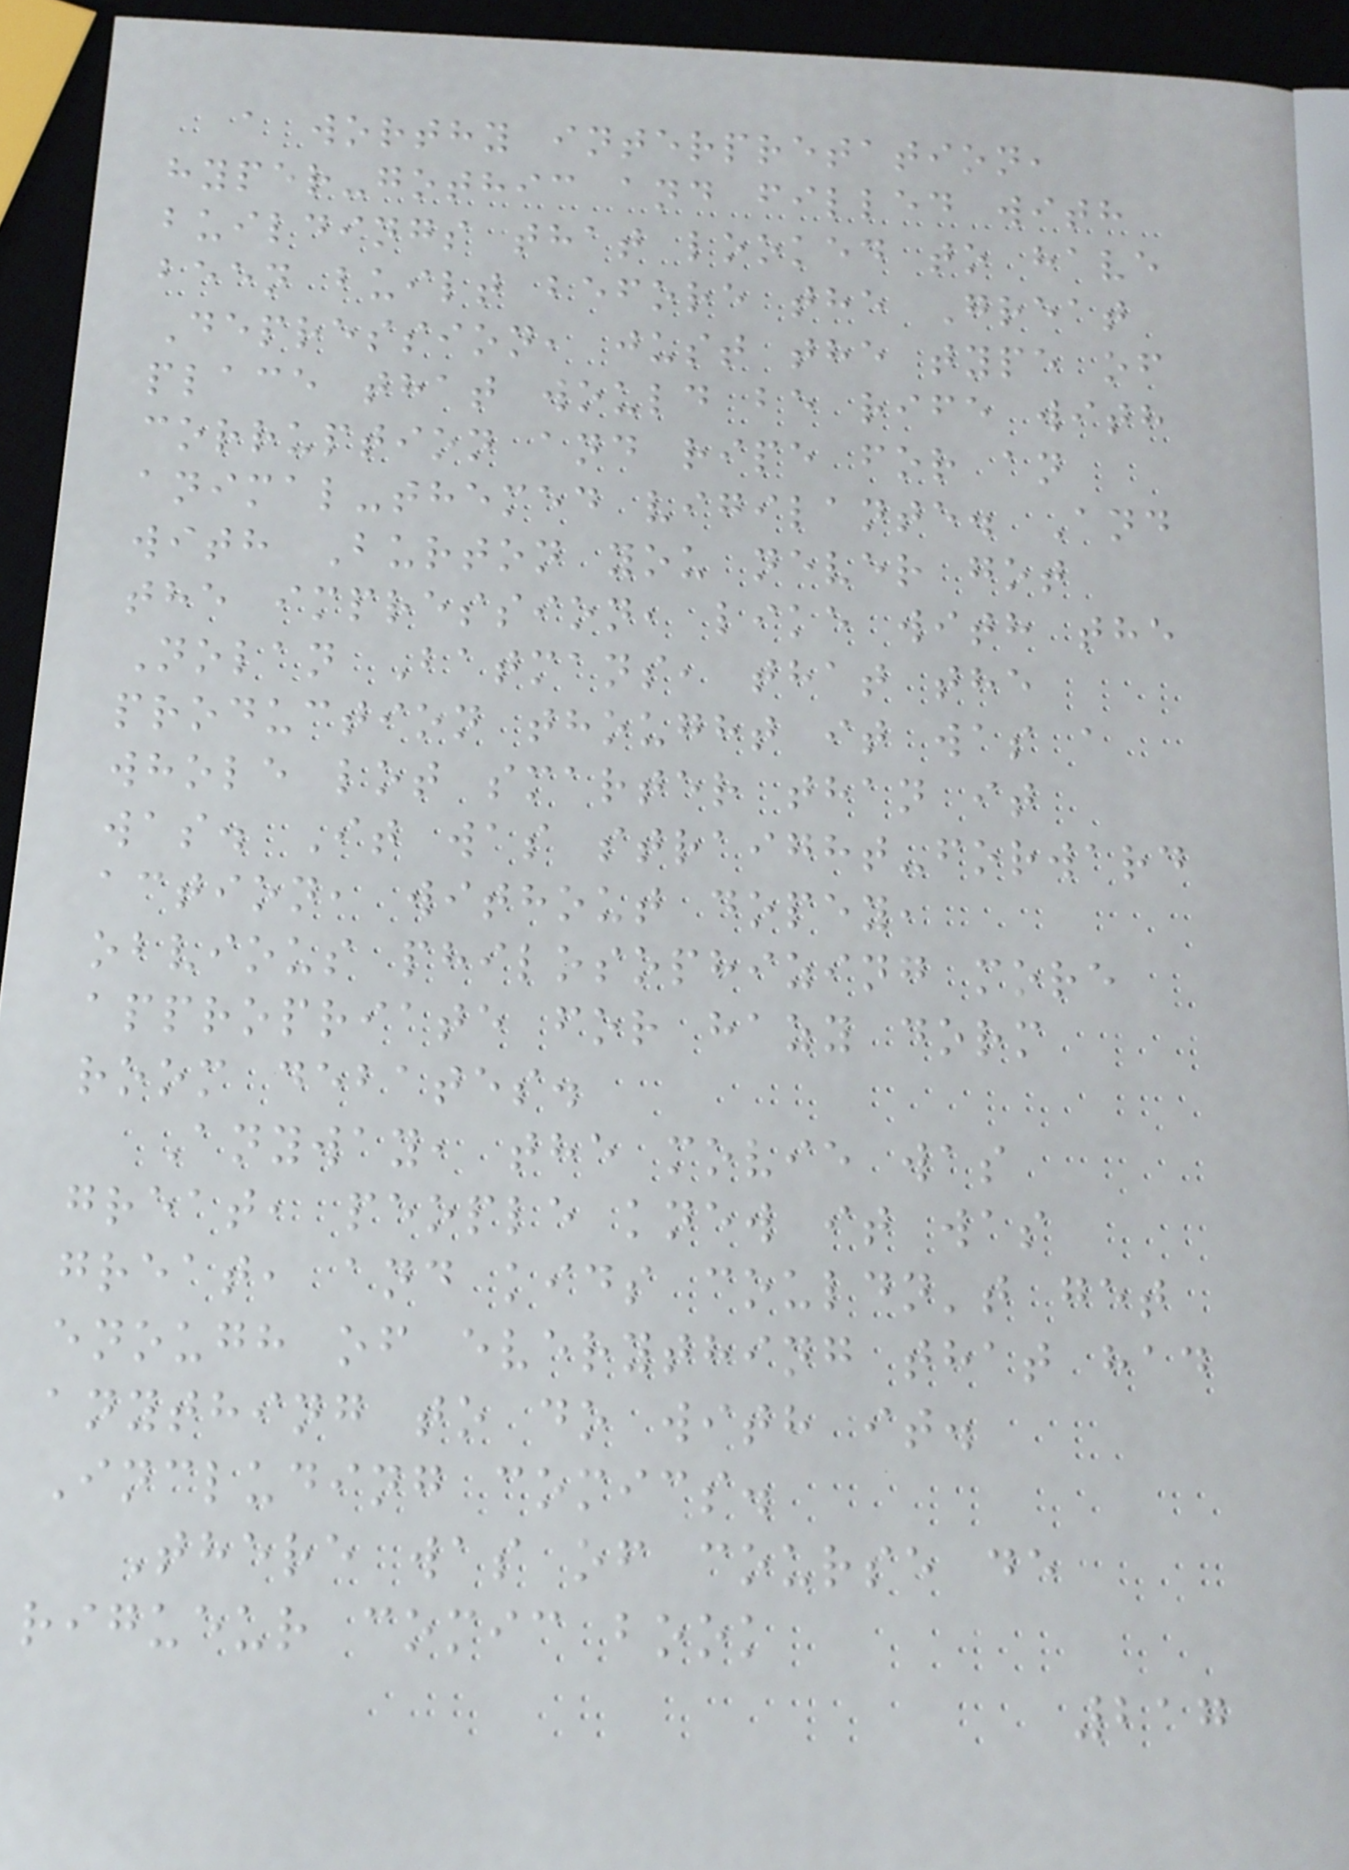a worthy interpretation,
hyper-gothic and filled with
buildings that looked to have
been built before the Great
Depression, just the type of
place that would be rife with
corruption and ripe for an
animal-themed vigilante. And
with Burton you never got
the impression, like with the
Nolan Batmans, that the
production thought it was a
whole lot smarter than it
was. It was straight-forward
action, without dopey,
obvious philosophizing more
appropriate for hazy dorm
room debates.
Anyway, the movie was
great, people knew it was
great, and kids couldn't get
enough of everything that had
anything to do with it.
Including comics.
There was of course de
rigueur comic book
217
